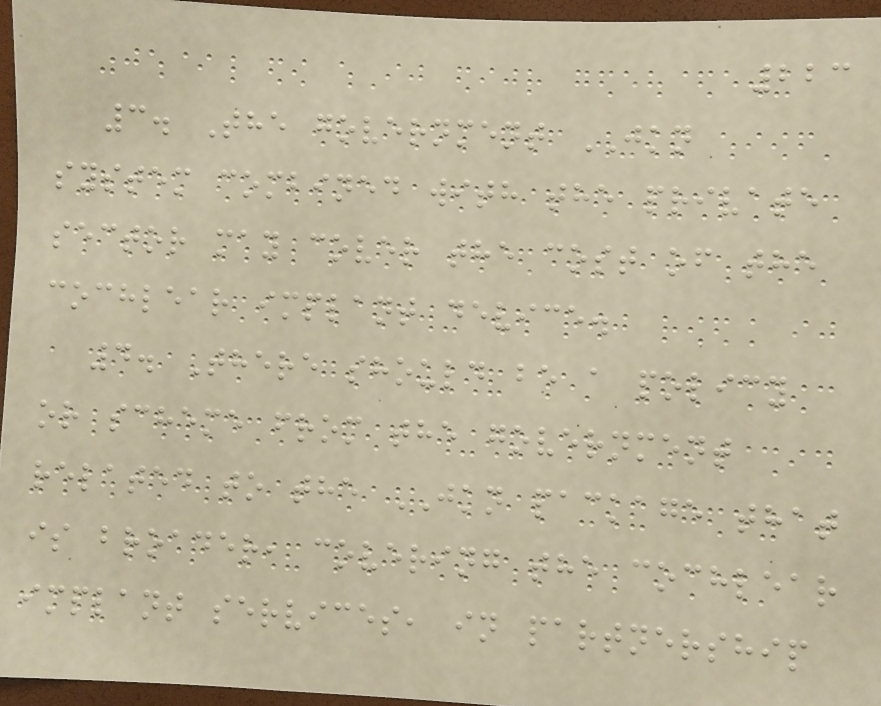223
3. The government JKN
system combined with the private
sector may cover the cost of the
cochlear implant device.
4. There should be a policy
or scheme from the government
related to the JKN package that
is broader, covering the cochlear
implant services, in partnership
